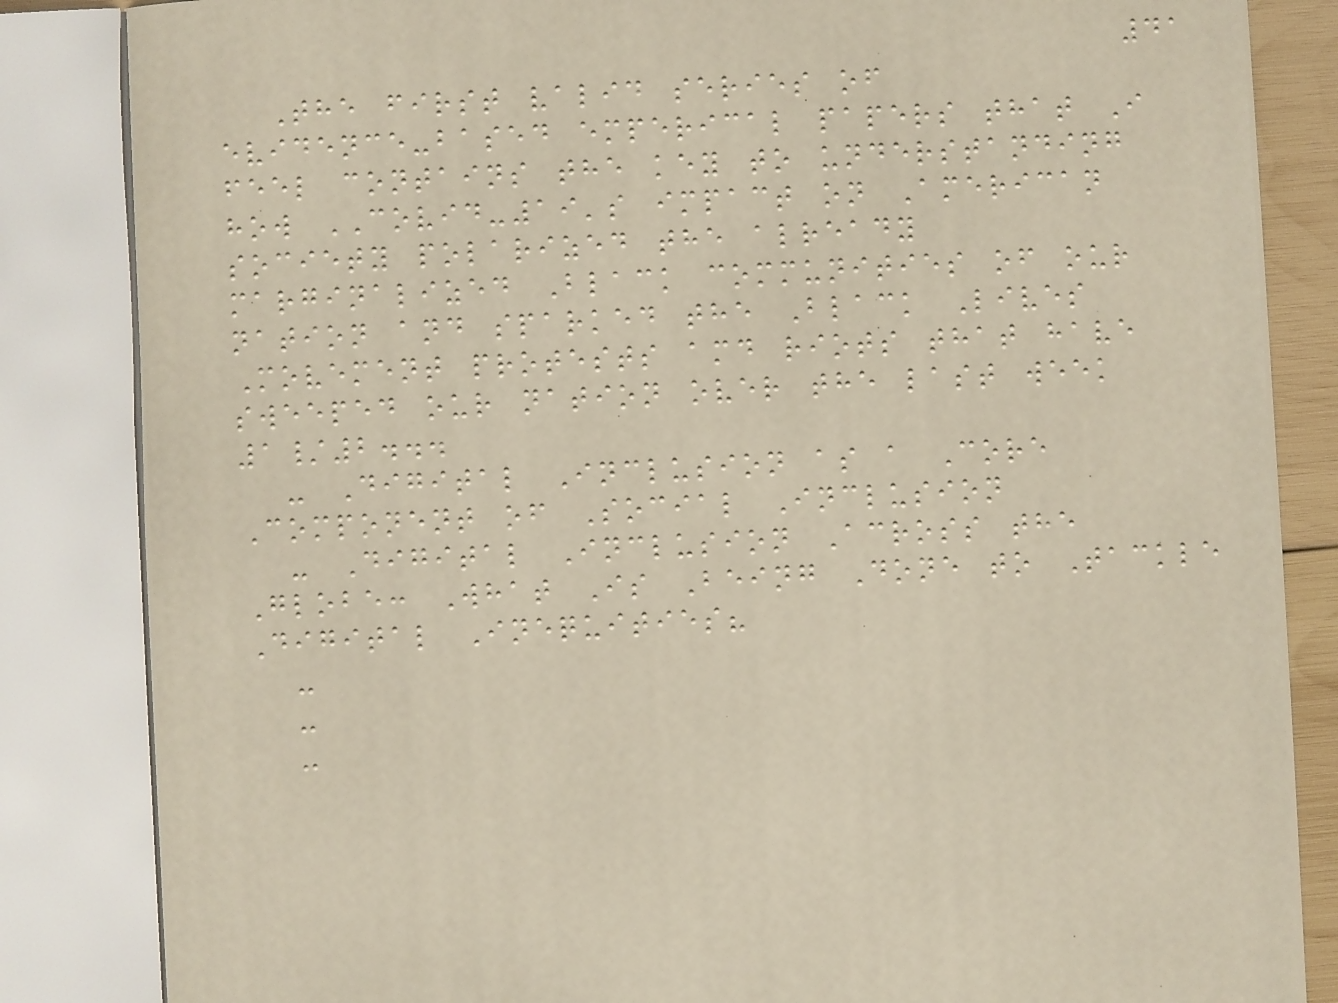41
The first valid series of
evidence-based emperical papers that I
feel contains the key to understanding
how COVID-19's impact on American
society polarized the already
marginalized Black communities of our
nation and sparked the Black Lives
Movement protests amd riots that have
sweeped our nation over the last week
1/2...
- Digital Inclusion as a Core
Component of Social Inclusion
- Digital Inclusion Across the
Globe: What Is Being Done to Tackle
Digital Inequities?
-
-
-
